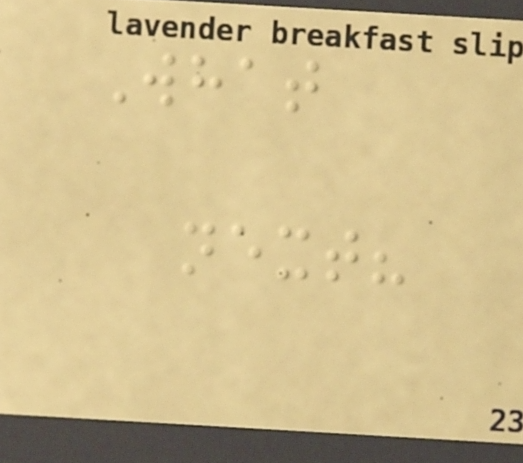What
next?
